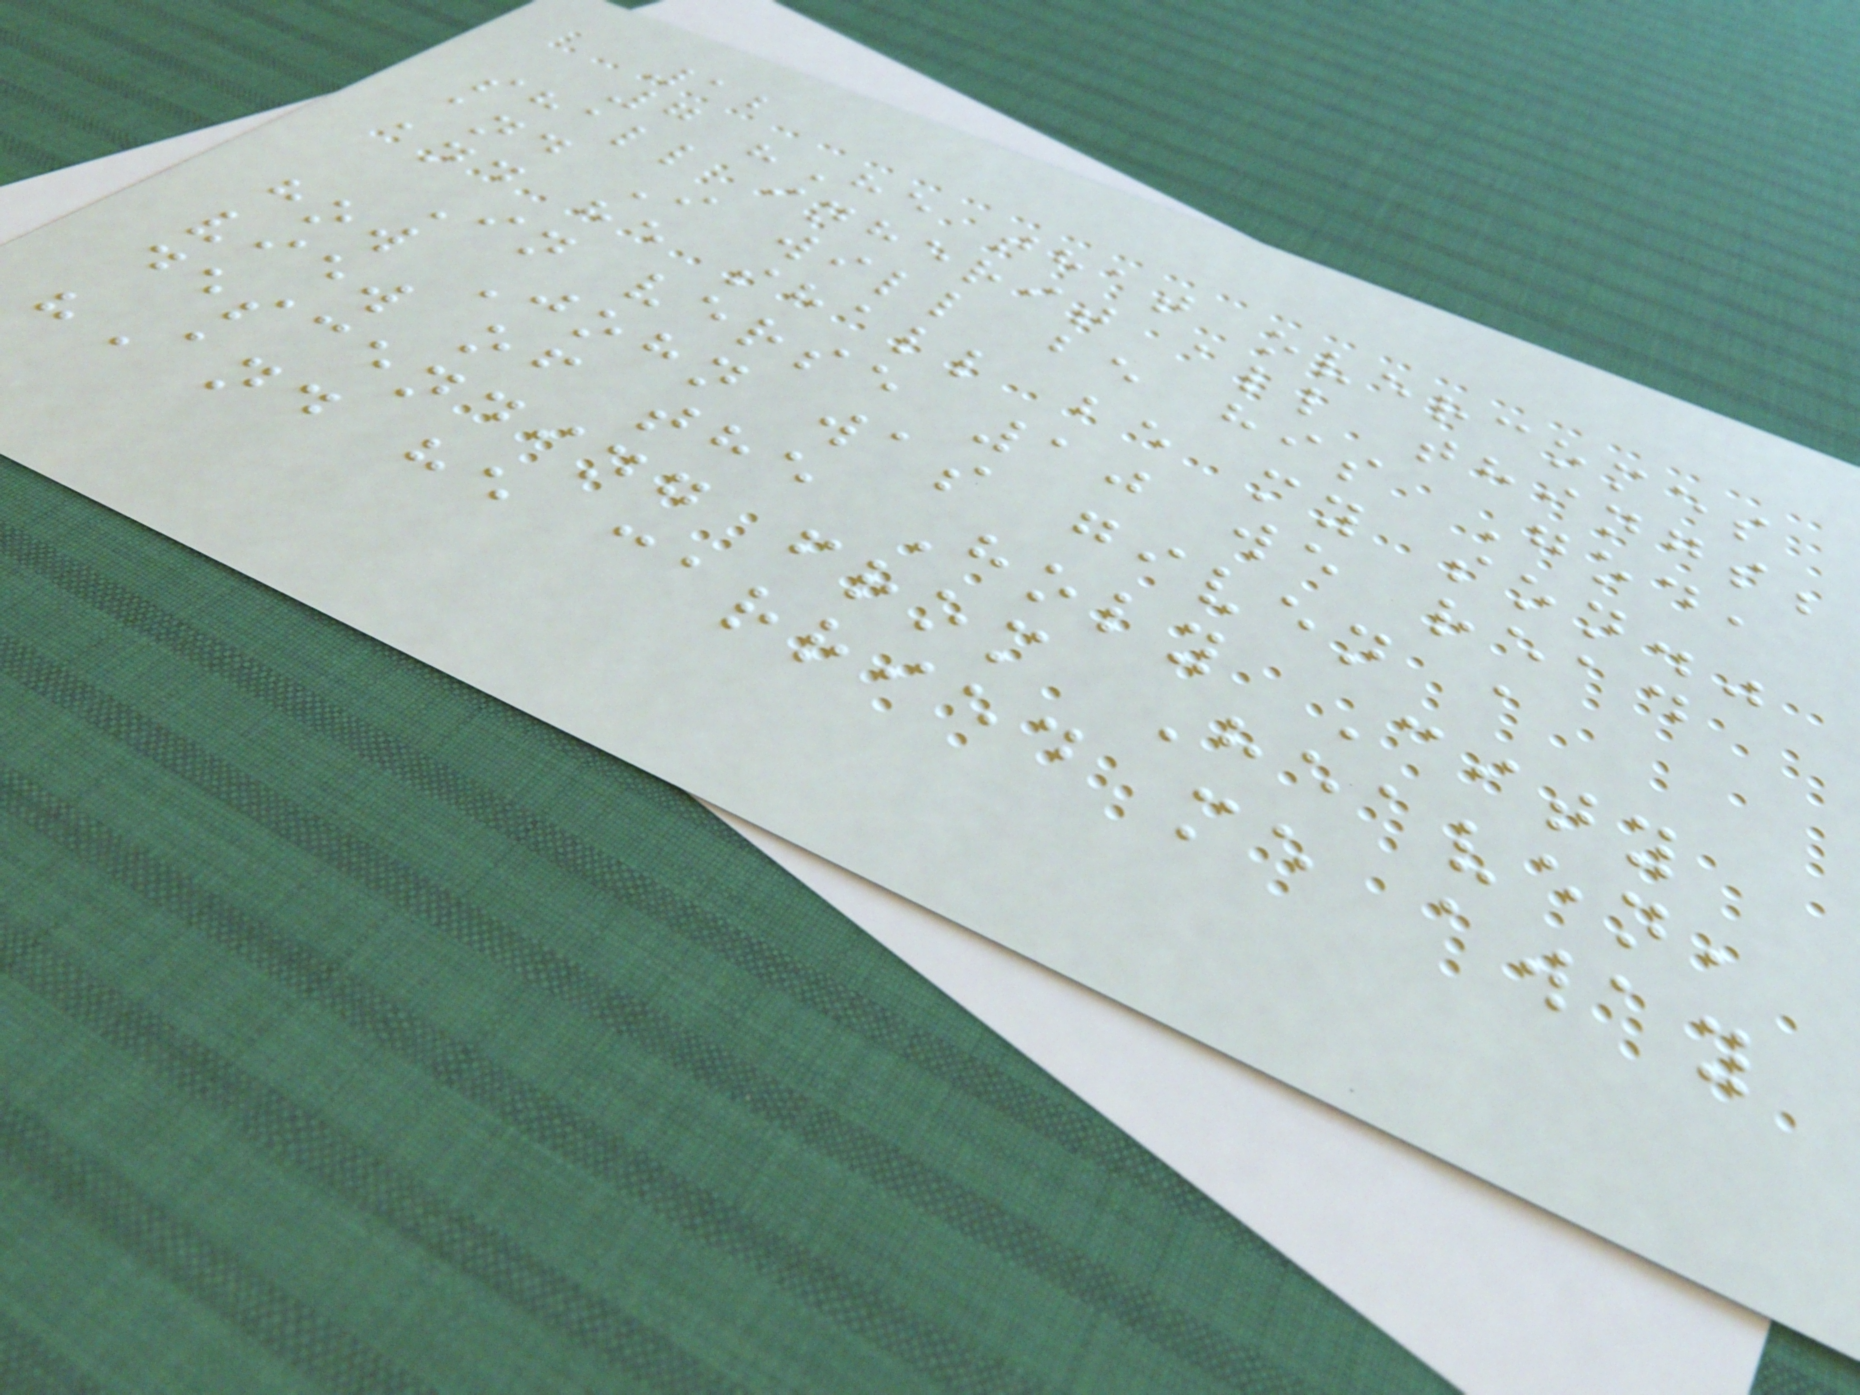12
7 "He that overcomes
shall inherit all things;
and I will be his God,
and he shall be my son."
In verse 10 we read
how John was given a
view of the Holy City
descending from Heaven,
"And he carried me away
